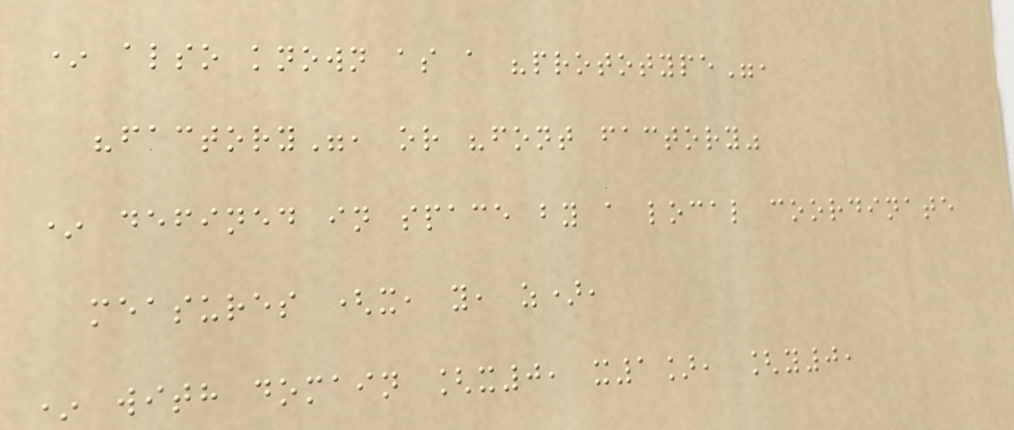* also known as a "prototype",
"factory", or "font factory"
* defined in space by a local coordinate
measures (x, y, z),
* with domain [x0, x1], [y0,
